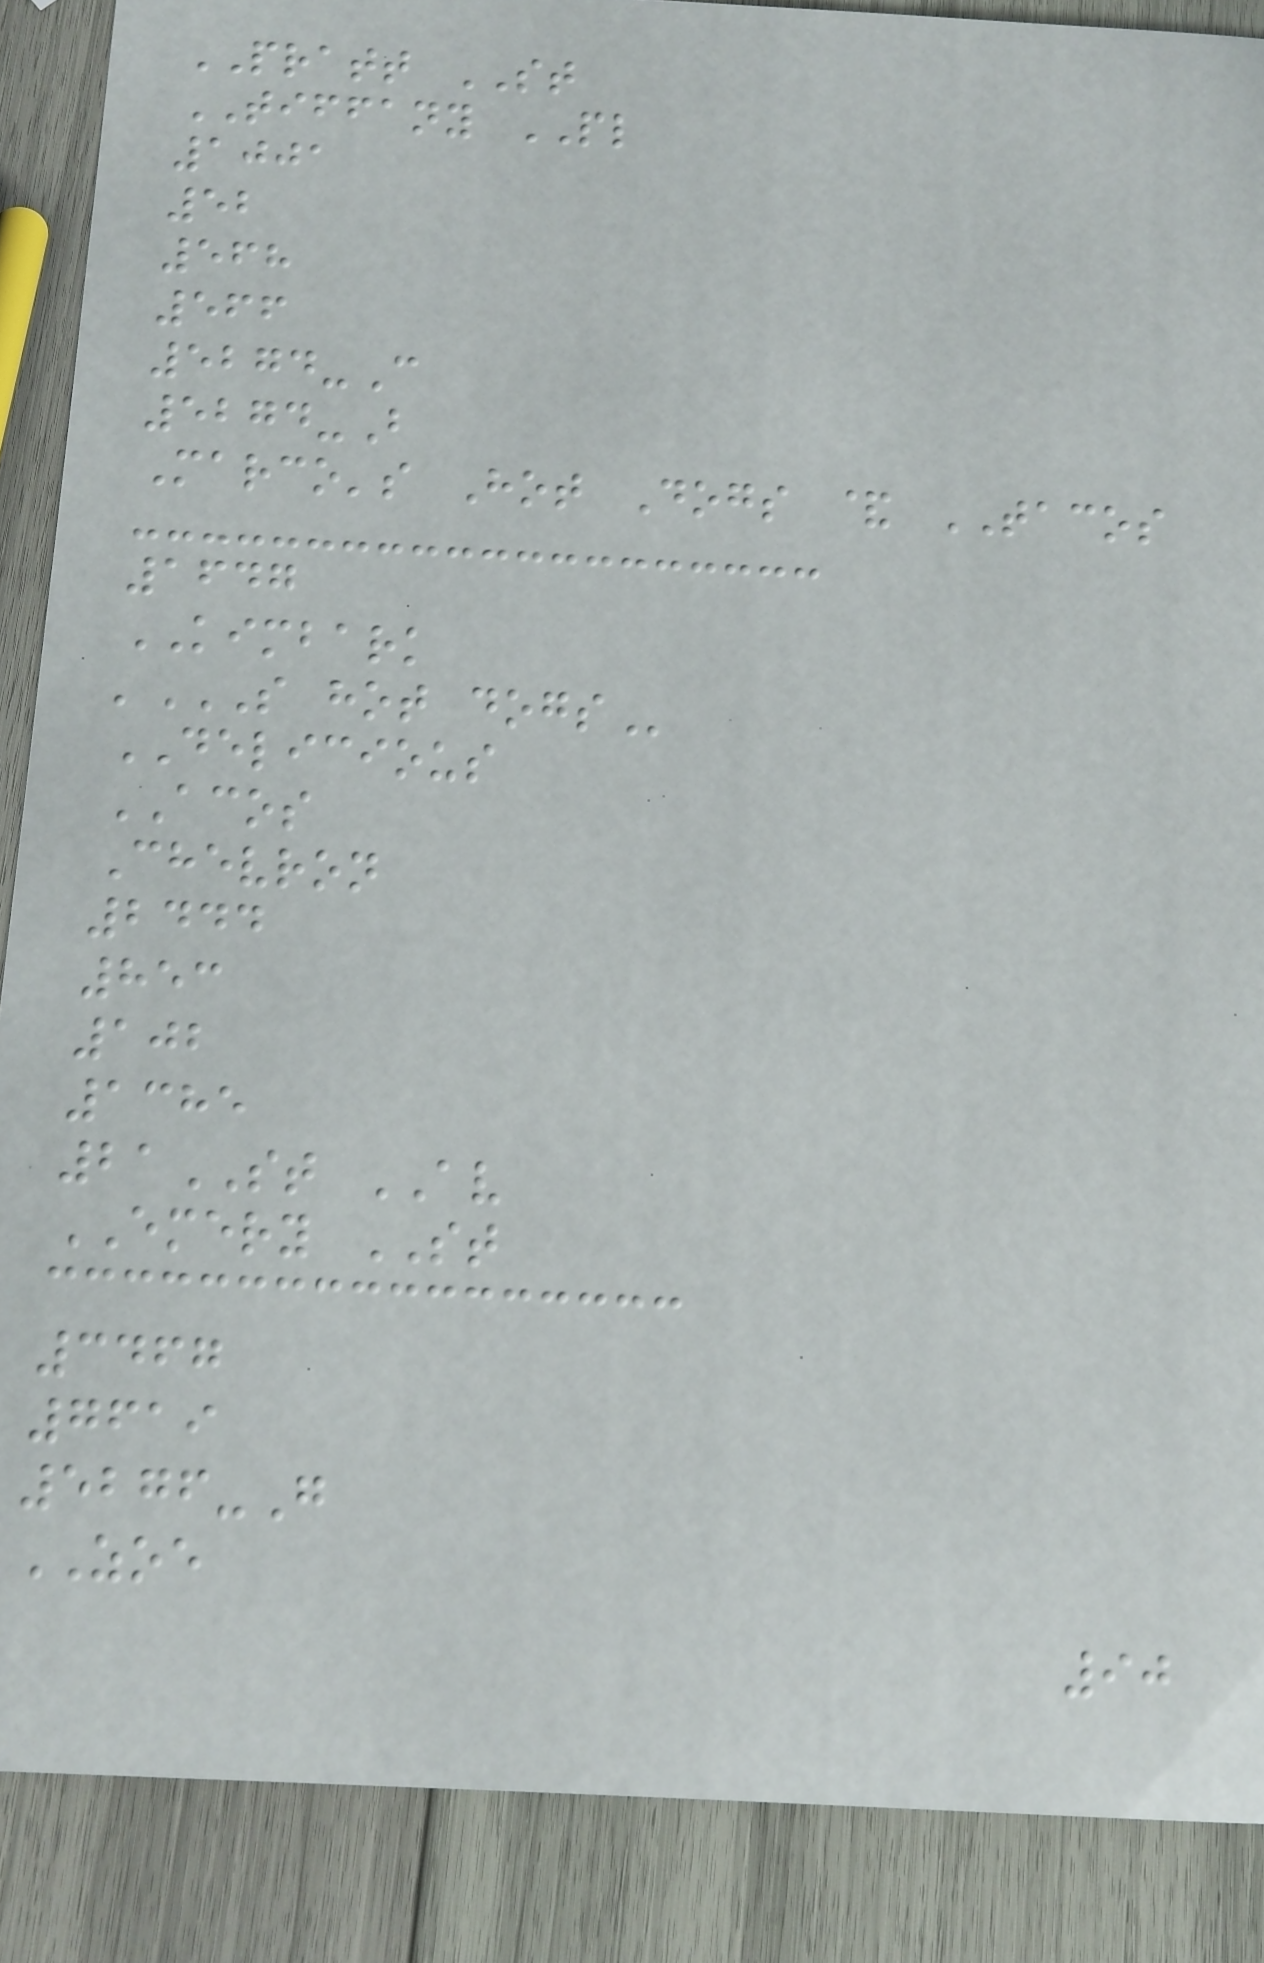PRATT ST
TIFFANY PL
1001
52
568
566
5274-C
5274-B
Marco's Hot Dogs & TACOS
1647
KIMBARK
'S HOT DOGS
DELICIOUS
ACOS
Chevron
2444
853
102
1385
21ST AV
EMERY ST
3467
7619
5276-G
ZOE
90
